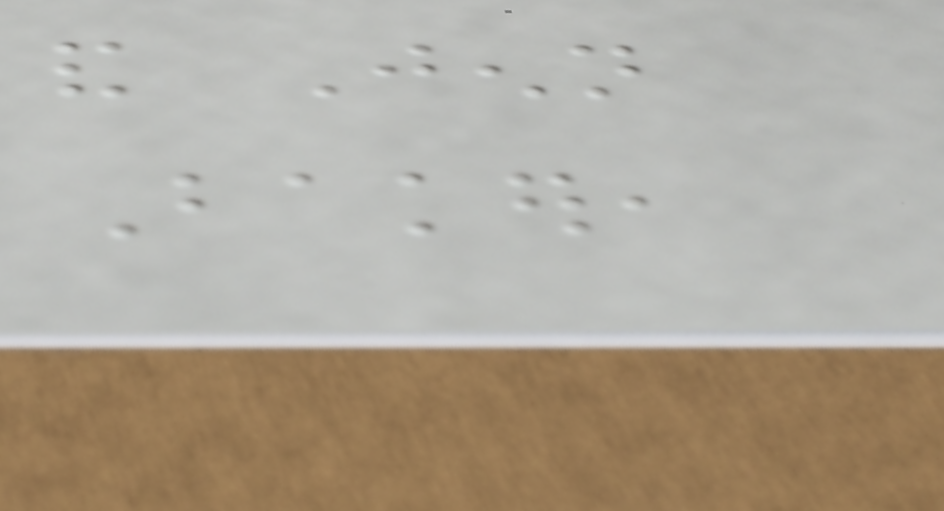and Jenn
Baker,
